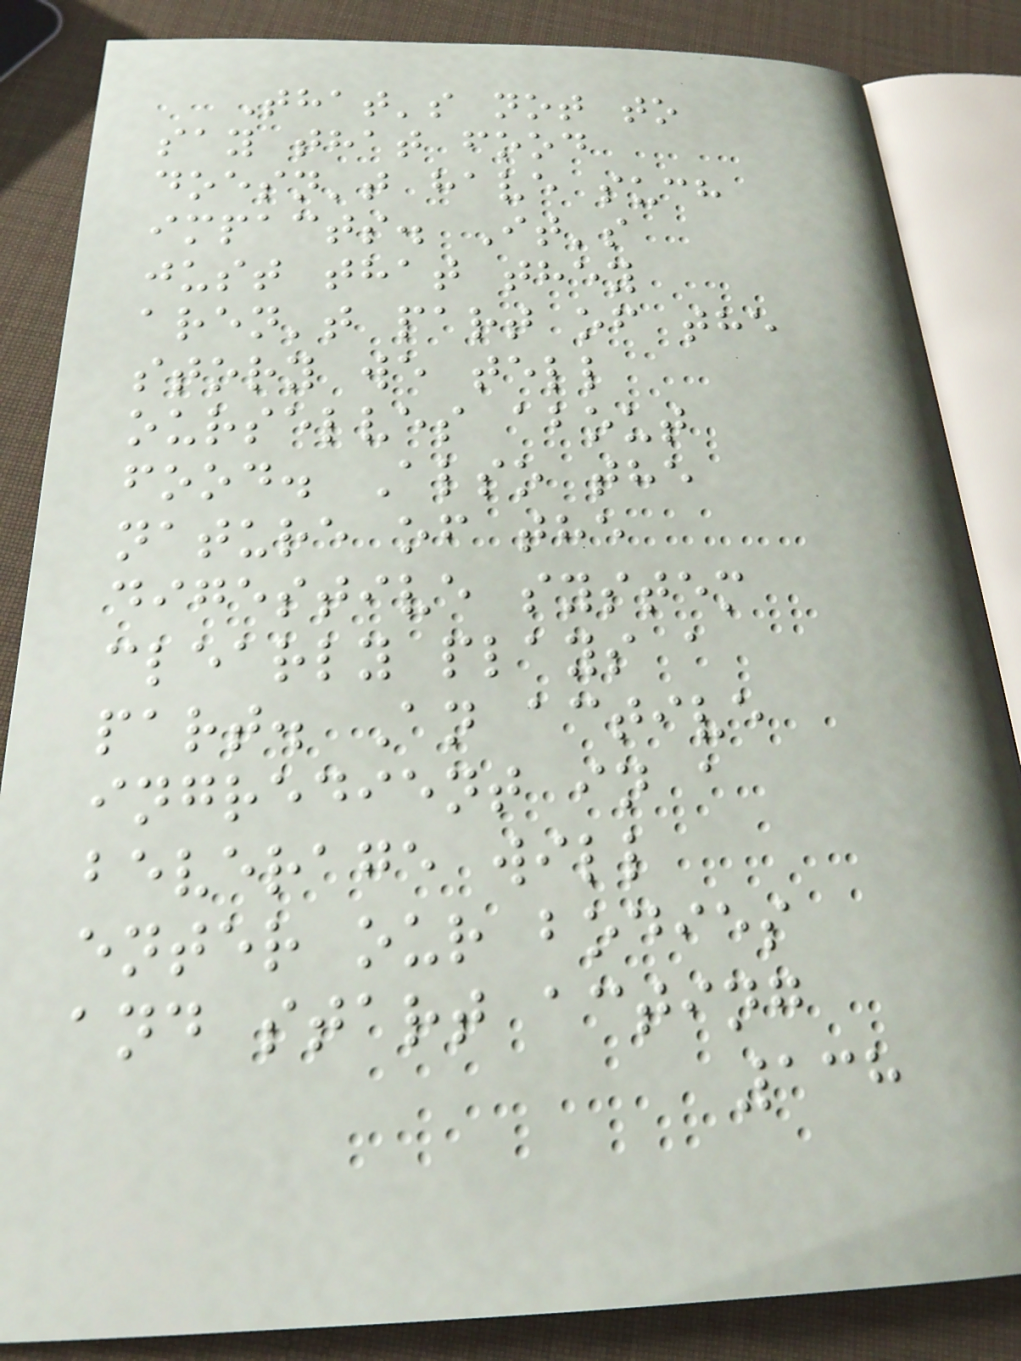That's not to
say that food
doesn't have such
impacts. It's
just that they
aren't part of the
story we tell
ourselves about
food. Also the
nature of the
digestive system
clearly plays a
part. An active
ingredient in a
beverage will
enter our bodies
and start acting
138
